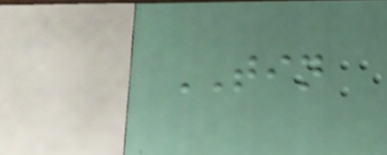TIN
